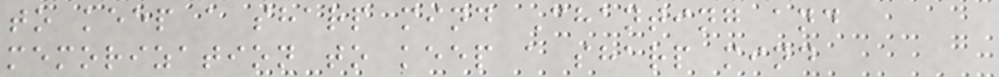to keep a sharp mind Chanting and
memorization to keep a sharp mind
